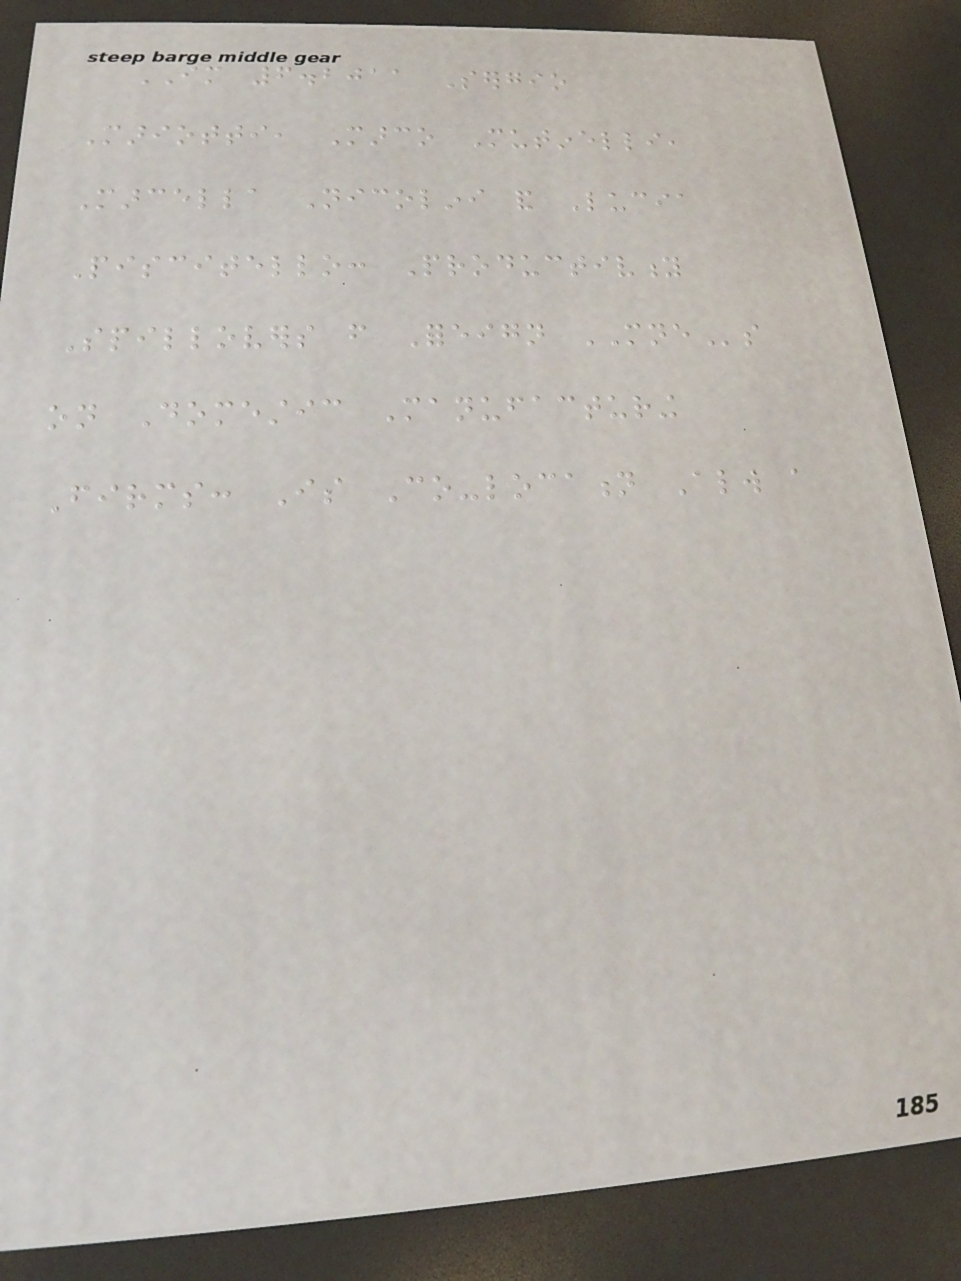IM 6.2011 Sergio
Mariotti, Marco Mutinelli,
Marcella Nicolini and Lucia
Piscitello: Productivity
Spillovers from Foreign MNEs
on Domestic Manufacturing
Firms: Is Co-location Always a
